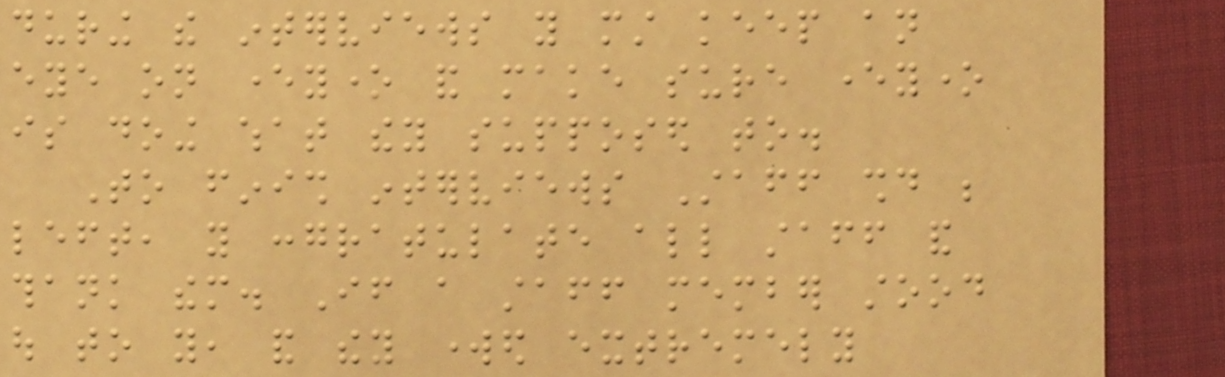during the interviews you must keep an
eye on everyone and make sure everyone
is doing what they supposed to.
To finish interviews Staff should be
left, you congratulate all staff and
thank them. If a staff member stood
out to you, and they worked extremely
